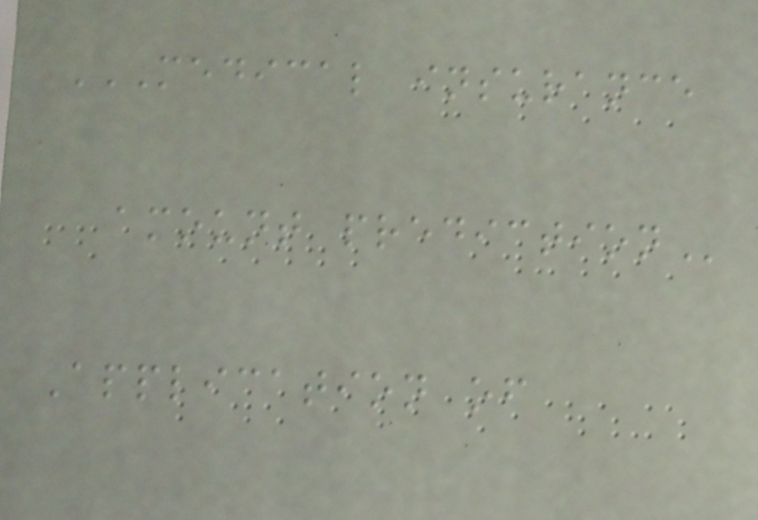MEDICAL INSURANCE
AMOUNT PREDICTION
Application of
